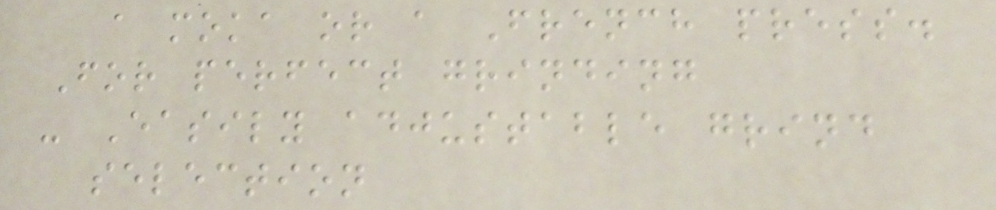a moka or a French press.
For perfect grinding
- Easily adjustable grind
selection
